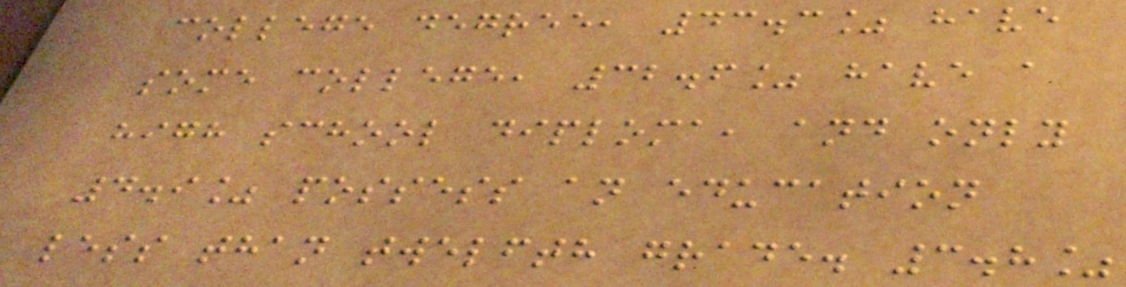college degree, 43.3% have
some college, 32.6% have a
high school diploma, and only
4.9% possess an education
less than twelfth grade. 3.8%
